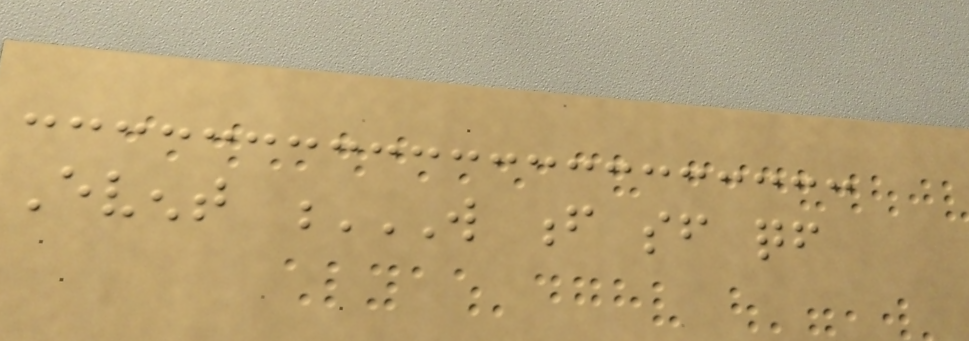Event W F SF QF
